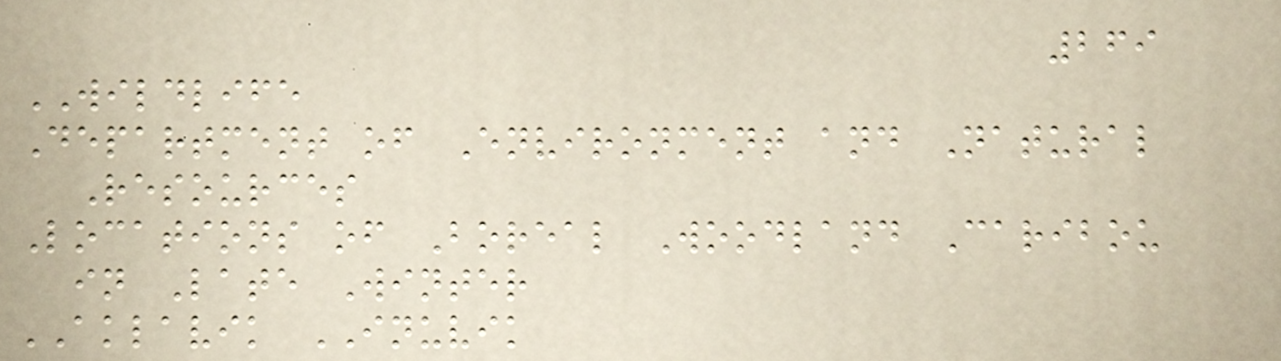269
WILDLIFE
Department of Environment and Natural
Resources
Locations of Boreal Woodland Caribou
in Late Winter
AKLAVIK INUVIK
